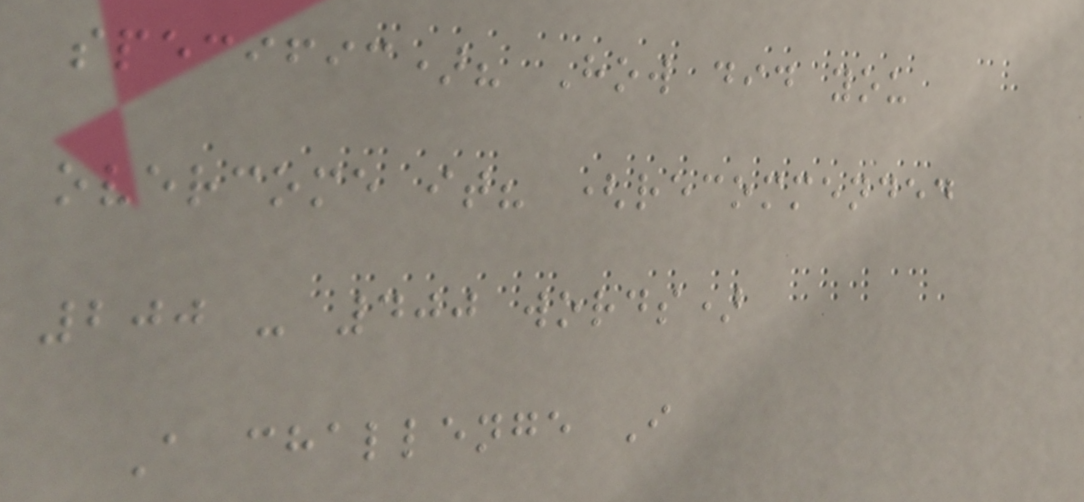specific)? How did you
overcome it? (recommended
200 - 400 words)
A challenge I
